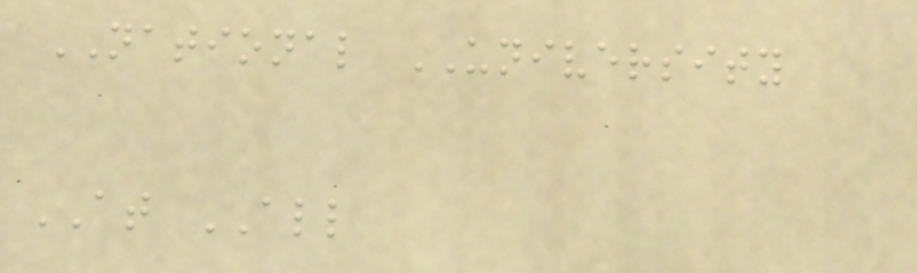NATIONAL UNIVERSITY
AT ALL
